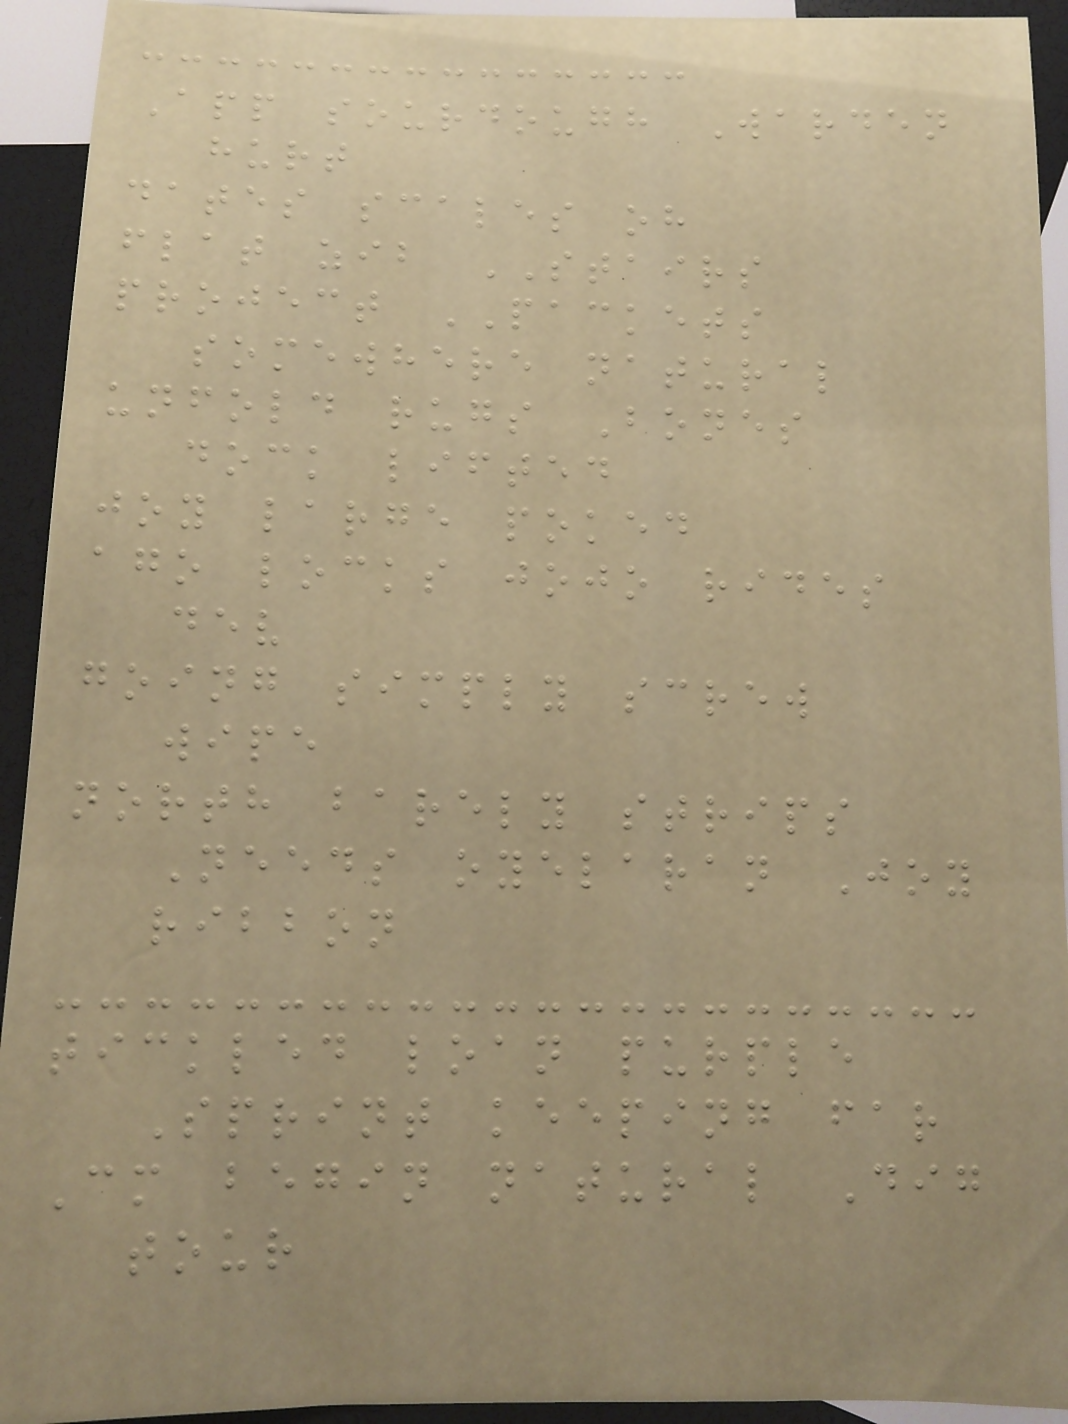App sourdough Warden
hurt
dates scales oh
flat zib STAIRS
project PACKETS
somewhere natural
unfold rugs Bones
dock lifted
joy large poked
ago locks jojo rides
dev
going simply screw
wipe
north barely strips
Needs oyelaran Joy
ribbon
tickled loan purple
Sprint keeping far
Cm begin natural Dig
tour
